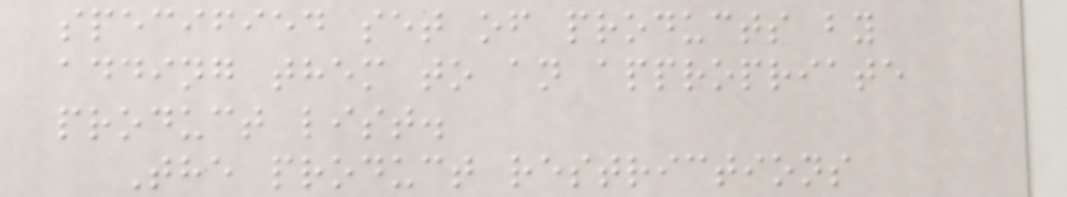specified set of products by
adding them to an appropriate
product list.
The product restrictions
